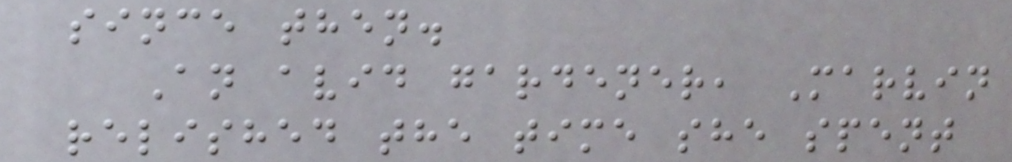since then.
An avid gardener, Marvin
relished the time she spent
